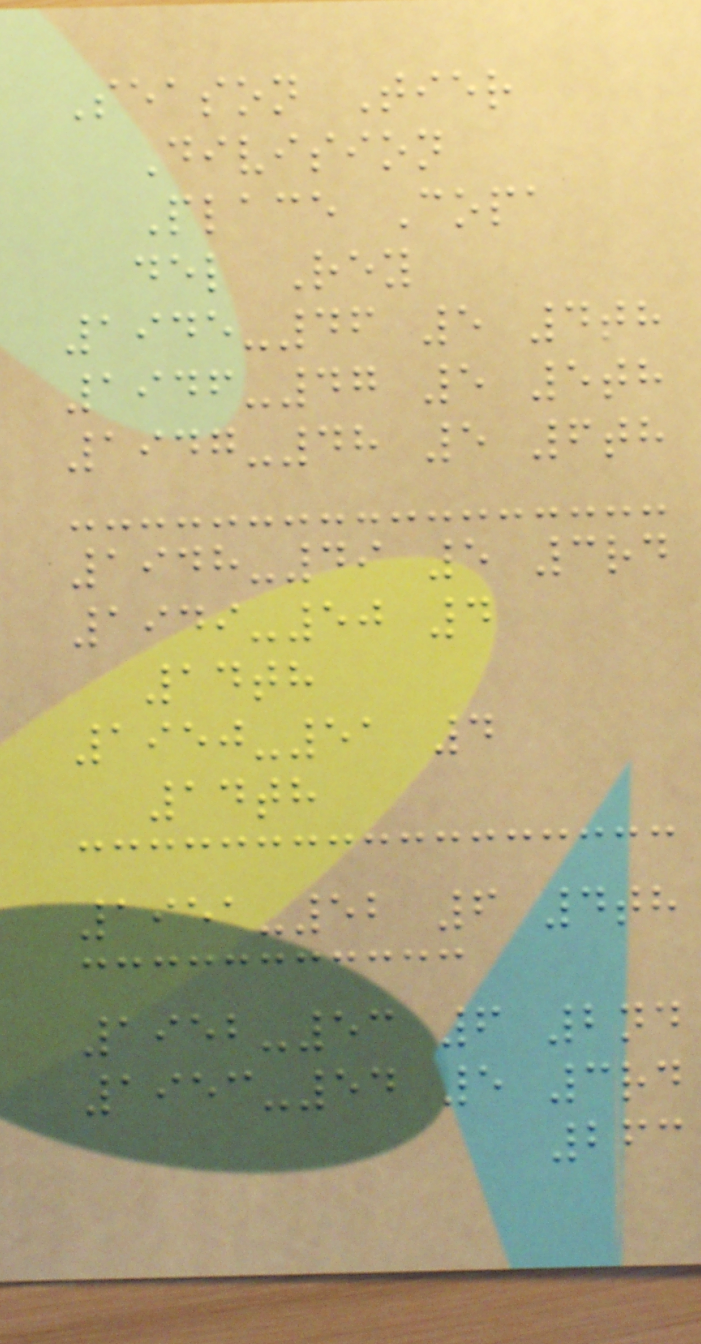Season Tier
Division
Place Copa
del Rey
1945-46 5 4th
1946-47 5 5th
1947-48 5 6th
1948-49 5 3rd
1949-50 4
14th
1950-51 4
14th
1951-52 6 4th
1952-53 6 2nd
1953-54 5 3rd
263
